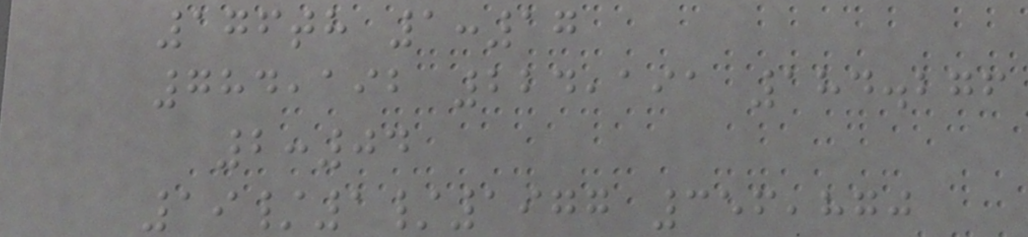176th 1:17
784,192 224,191 184.276
2:04
19/1/1977 356,870
